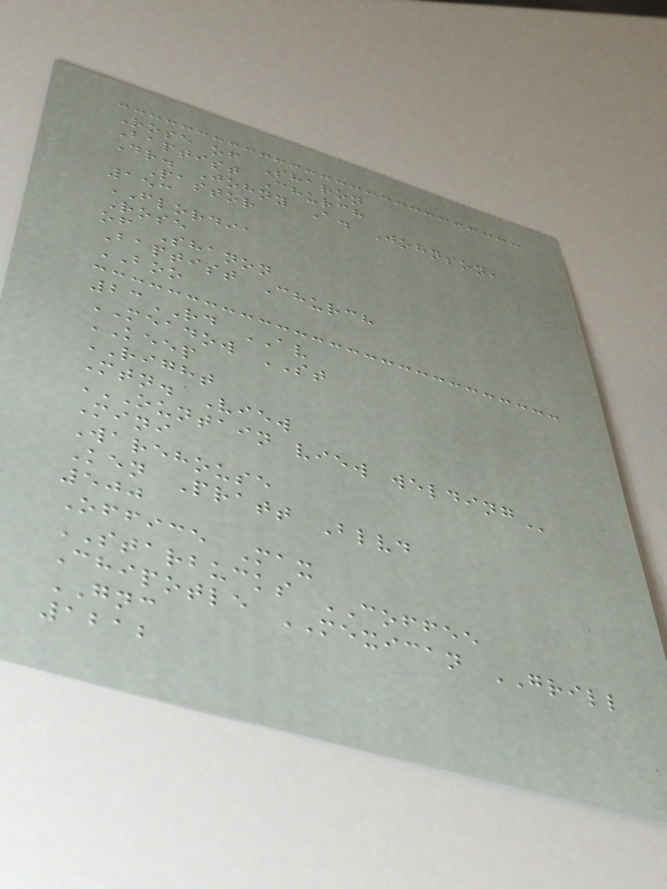Rose of Sharon
Baptist Church
Dr. Johny A. Johnson,
Pastor
153
FLORDIA
Rose
of Shanon
Baptist Church
BOO
23RD AV
MEADOW ST
KEEP
RIGHT
Mtn. View
OUNTAIN VIEW WELDING
Mini
Warehouse
Ken Pratt Blvd
500
Office Max
STARBUCKS COFFEE
Chipotle MEXICAN GRILL
GNC
1212
